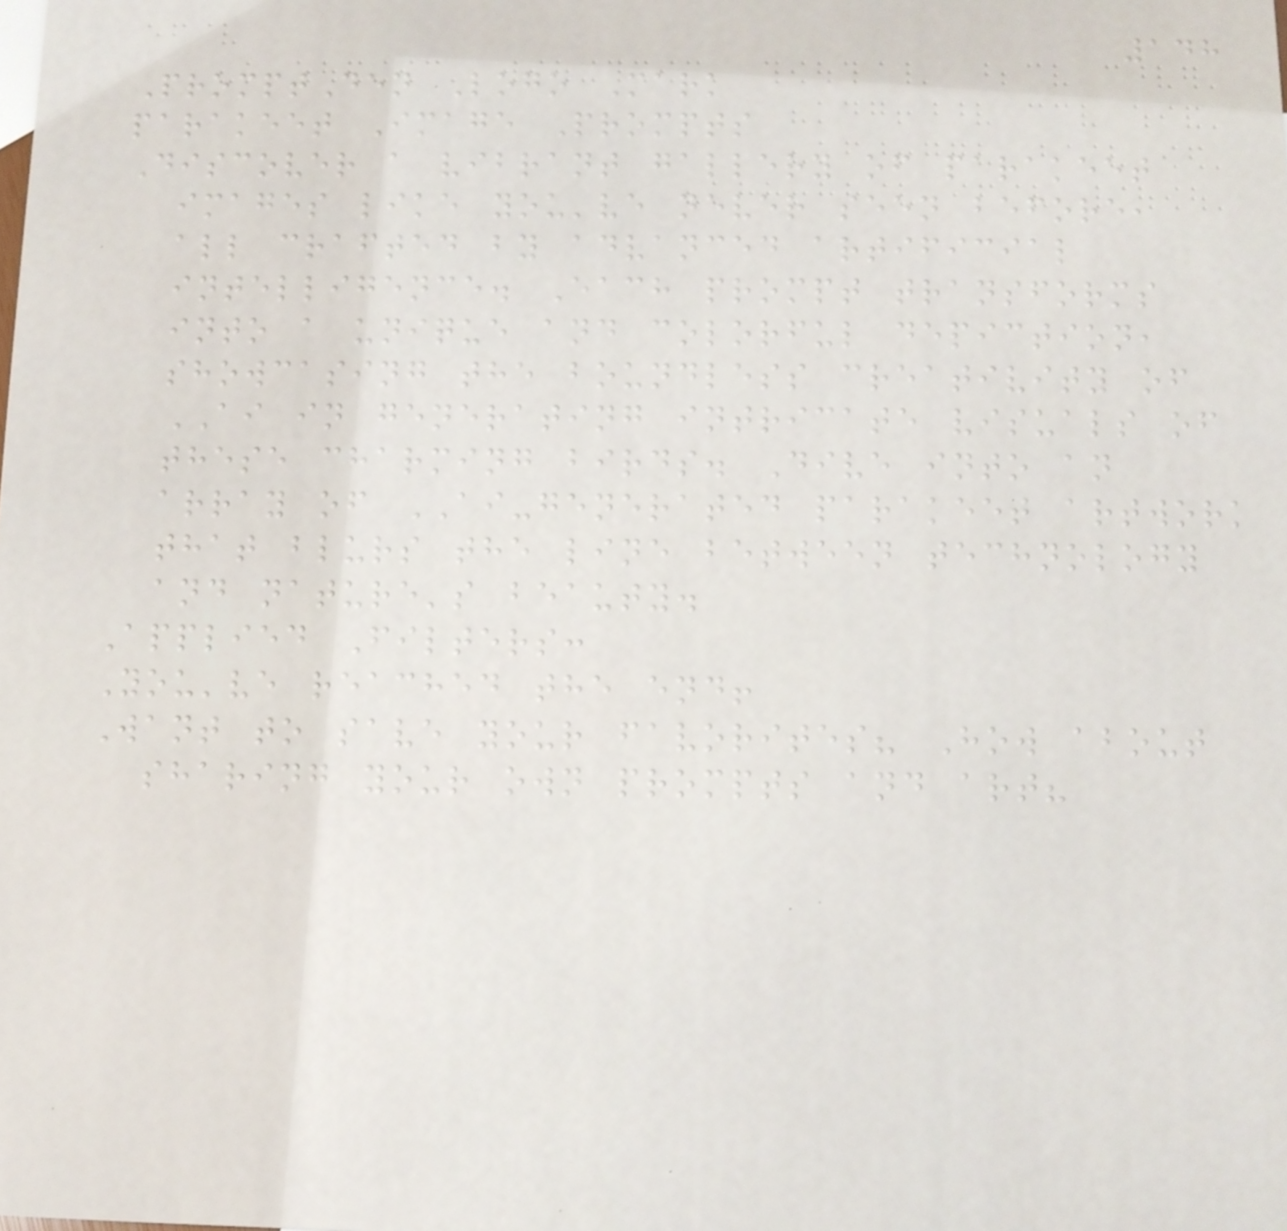148
PromptDen Logo Mark
parakeet Image Prompts
Discover a vibrant gallery of parakeet
images like you've never seen before,
all crafted by advanced artificial
intelligence. Each prompt transforms
into a unique and colorful depiction,
showcasing the boundless creativity of
AI in generating intricate visuals of
these charming birds. Dive into an
array of AI-generated parakeet artwork
that blurs the line between technology
and nature's beauty.
Applied Filters:
You've reached the end!
Want to save your favorites? How about
sharing your own prompts and art?
